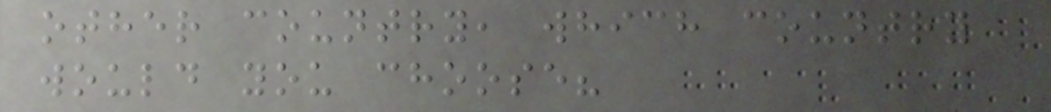other country, which country
would you choose?
